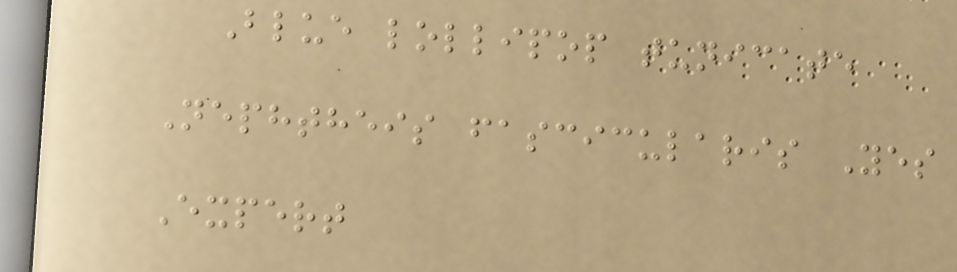Blue lollipop tunicate
Nephtheis fascicularis Yes
Expert
